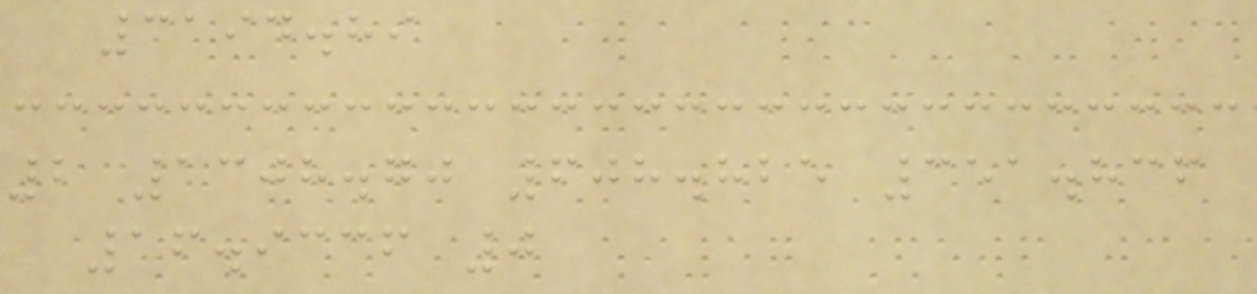3194.89
2 1308.70 608.825 351.836
16.9336 0
